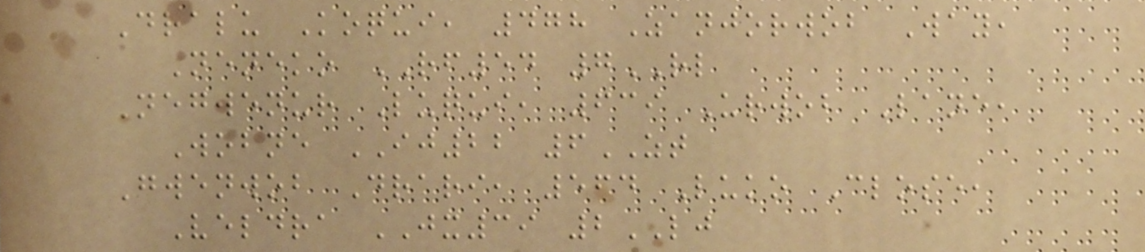Dralu Koqui, 478 Zanjorwob Way,
Neneko RF54 7RL
Negwenur Luqui, 639 Urwob Lane,
Wobne IJ22 6ZT
Gwenwob Drari, 564 Luko Close,
Veldra JX39 2LJ
